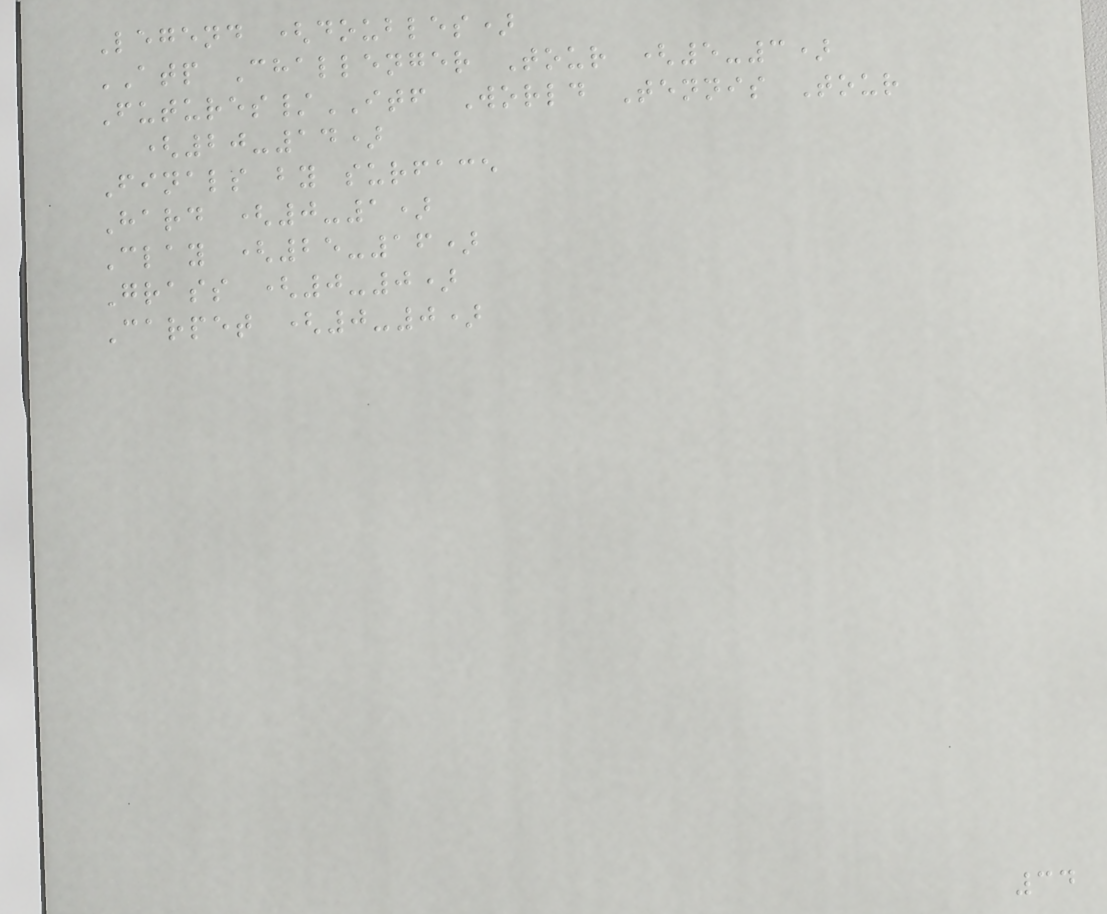Legend (doubles)
ATP Challenger Tour (5-3)
Futures/ITF World Tennis Tour
(20-14)
Finals by surface
Hard (0-1)
Clay (25-16)
Grass (0-0)
Carpet (0-0)
34
